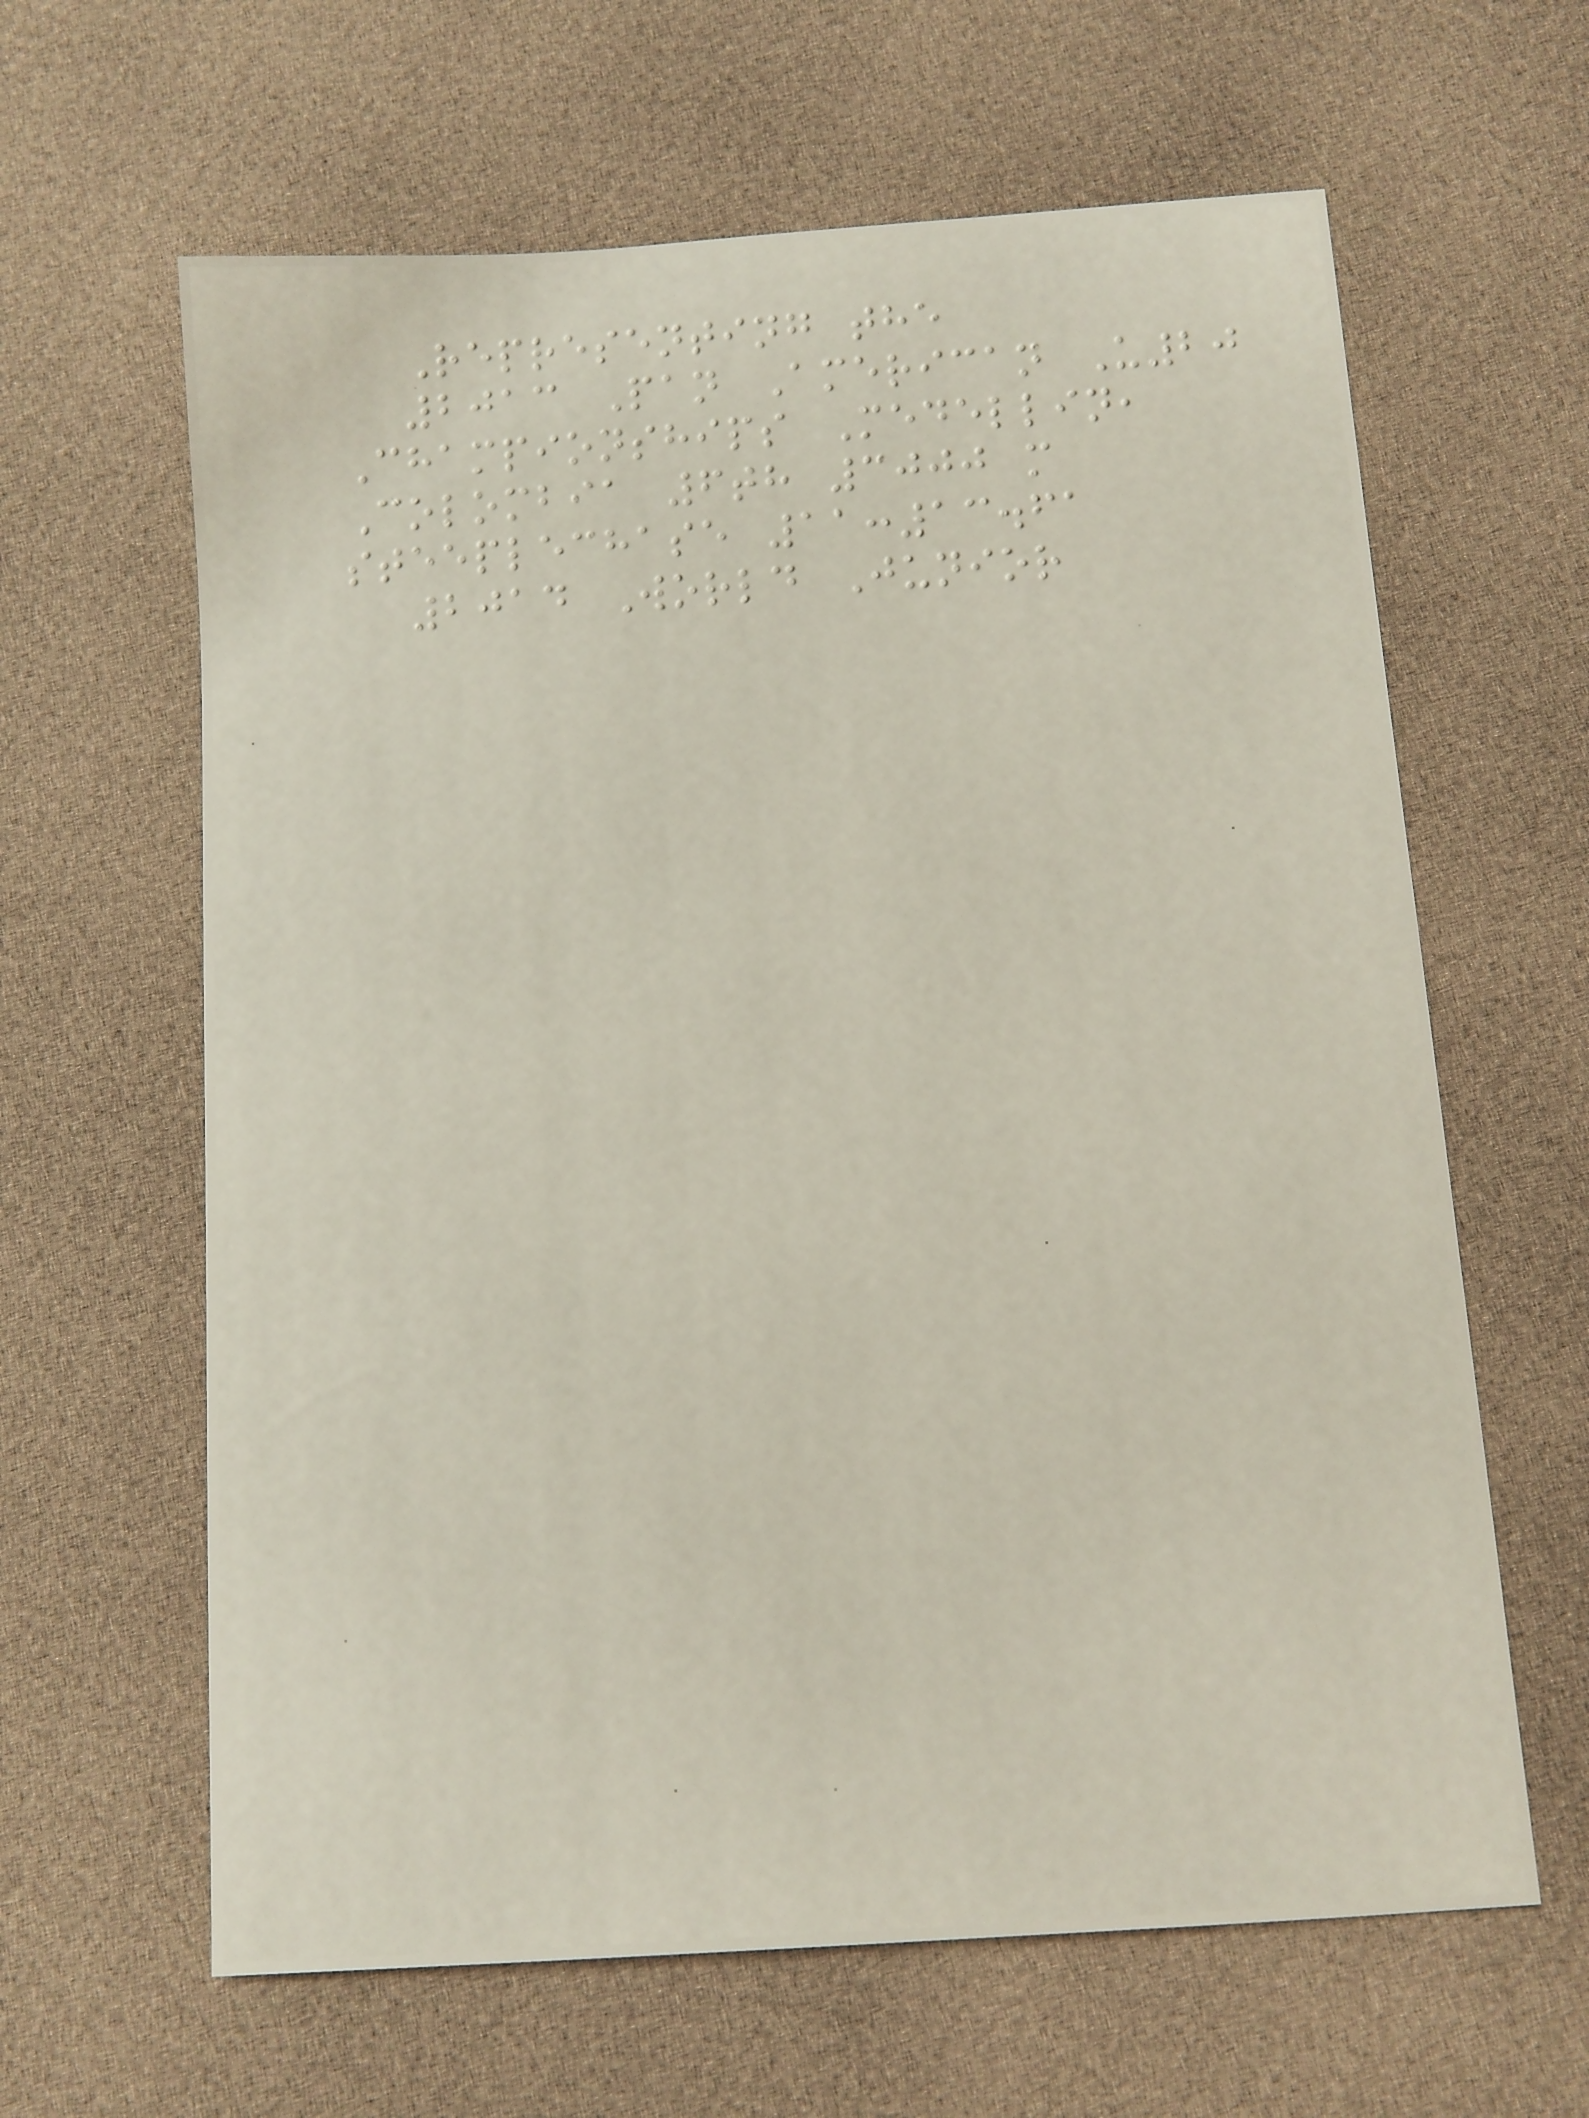Representing the
2013 Pan American U20
Championships Medellin,
Colombia 6th 3000 m
steeplechase 11:13.61
2014 World Junior
